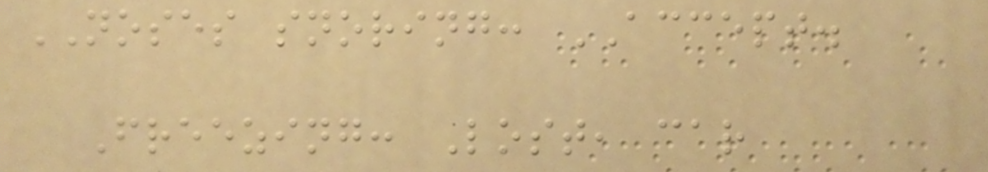NOSES snoring: ACCEPT.
Freezing: Lost, car
